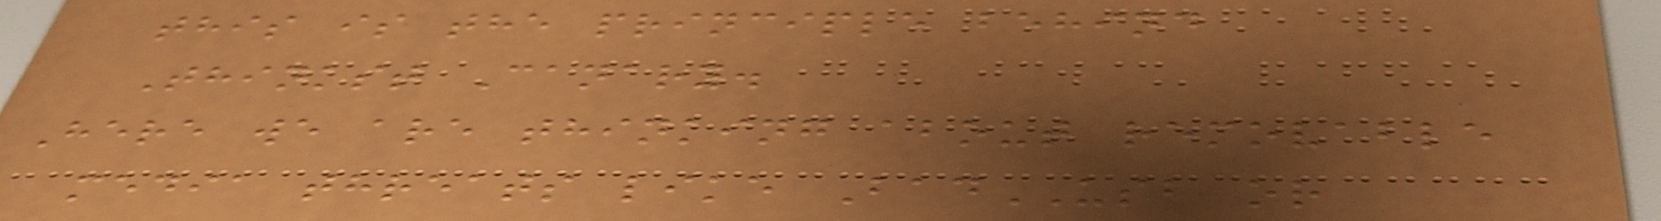this is the principle behind
Thinkst Canary.
Here we are thinking about removable
media threats like BadUSB or
